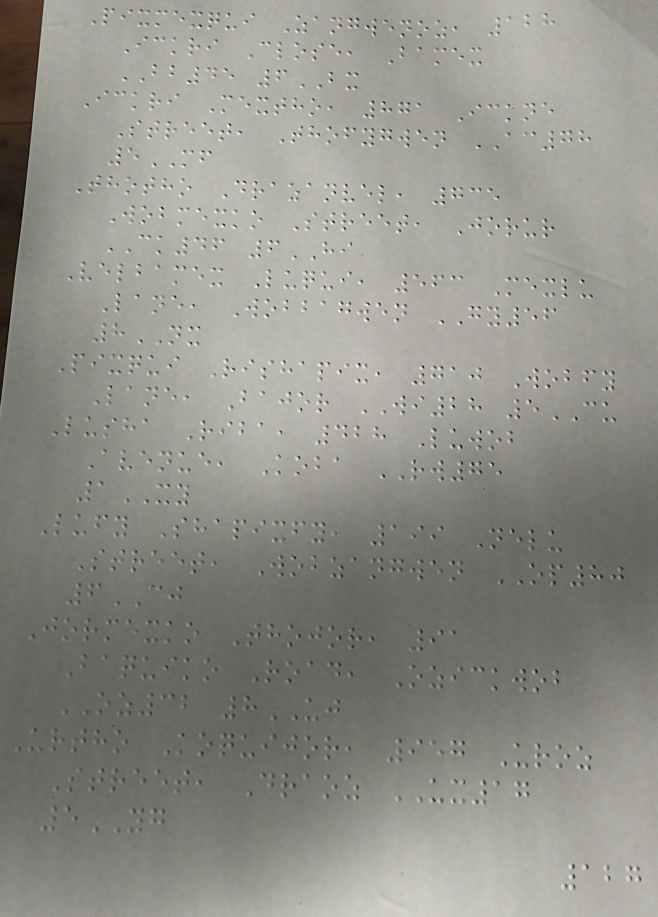Pixmexqui Zangwenoz, 128
Ickri Close, Bamex
BB45 6BX
Ickri Mextho, 871 Ickne
Street, Thofygwen AC78
5MF
Thotho Drazanvel, 735
Wobmexko Street, Jorur
CK46 6HI
Velbamex Luqui, 563 Mexlu
Lane, Wobbagwen GY56
8NX
Pixqui Rishapix, 710 Wobfy
Lane, Bajor WI28 5CU
Lusha Riba, 428 Luwob
Avenue, Koba RW75
1XY
Lufy Shapixfy, 199 Nelu
Street, Wobzangwen OP80
6CJ
Jormexko Thojor, 91
Baquiko Road, Ozickwob
OZ32 8UJ
Urtho Koquijor, 957 Uroz
Street, Draoz UX17
5YG
127
